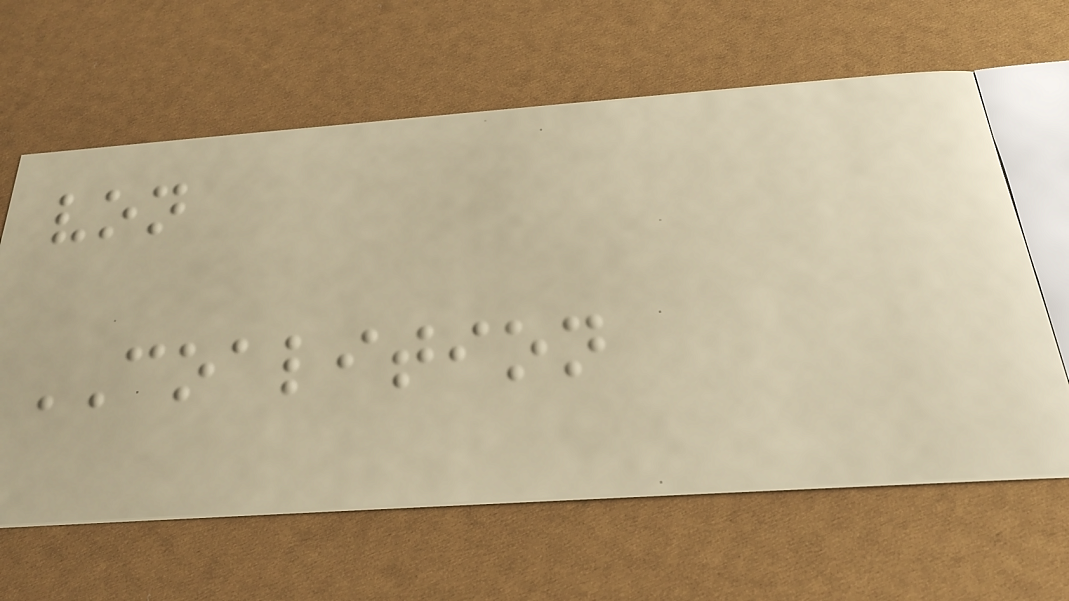von
COALITION
